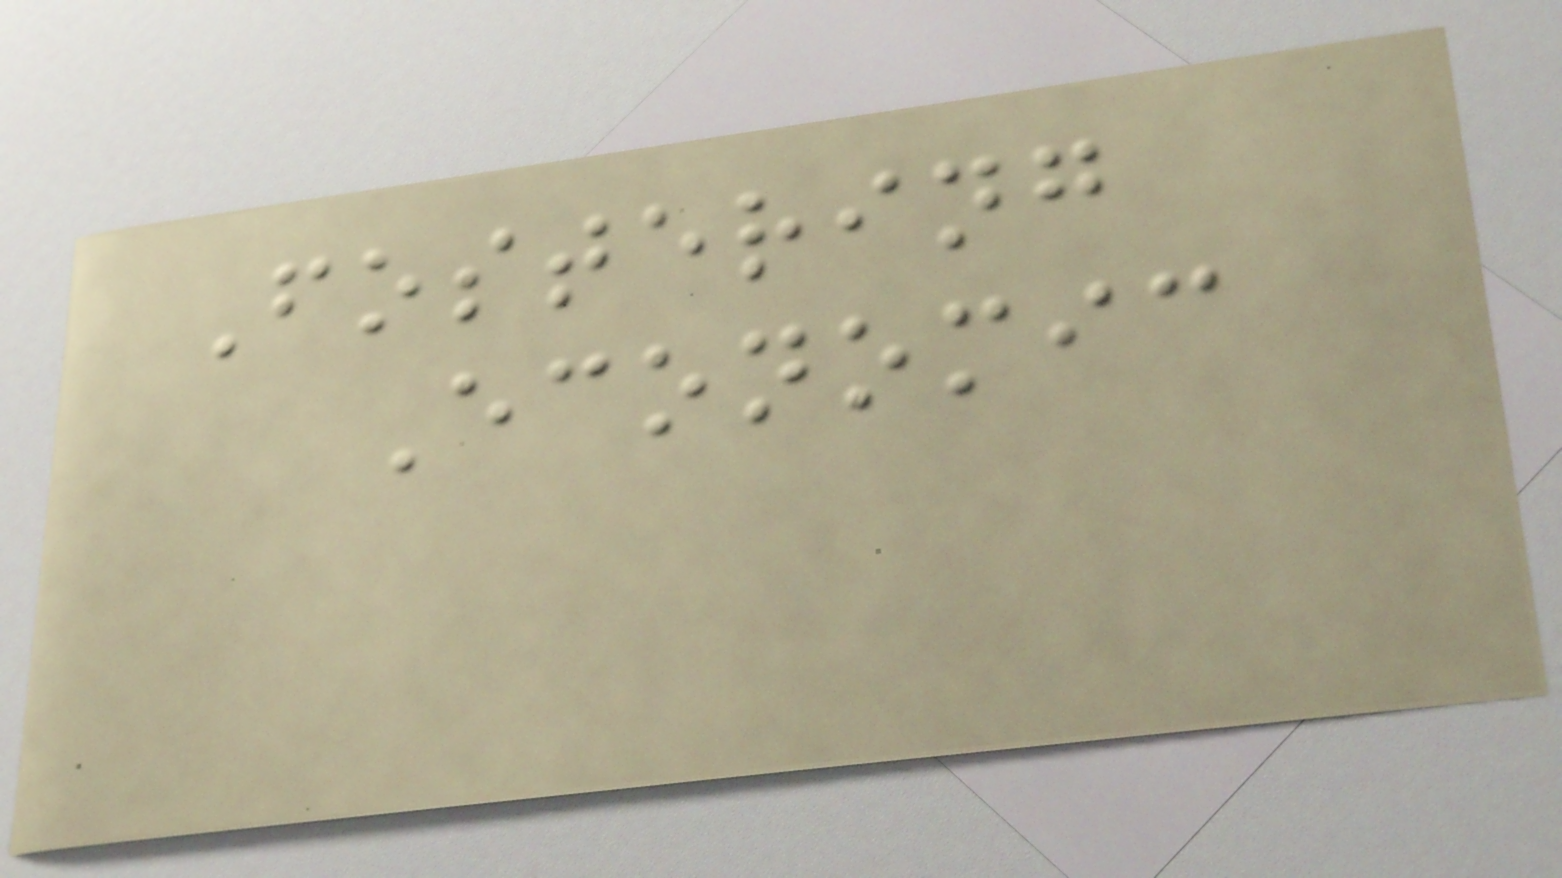Fostering
Economic
